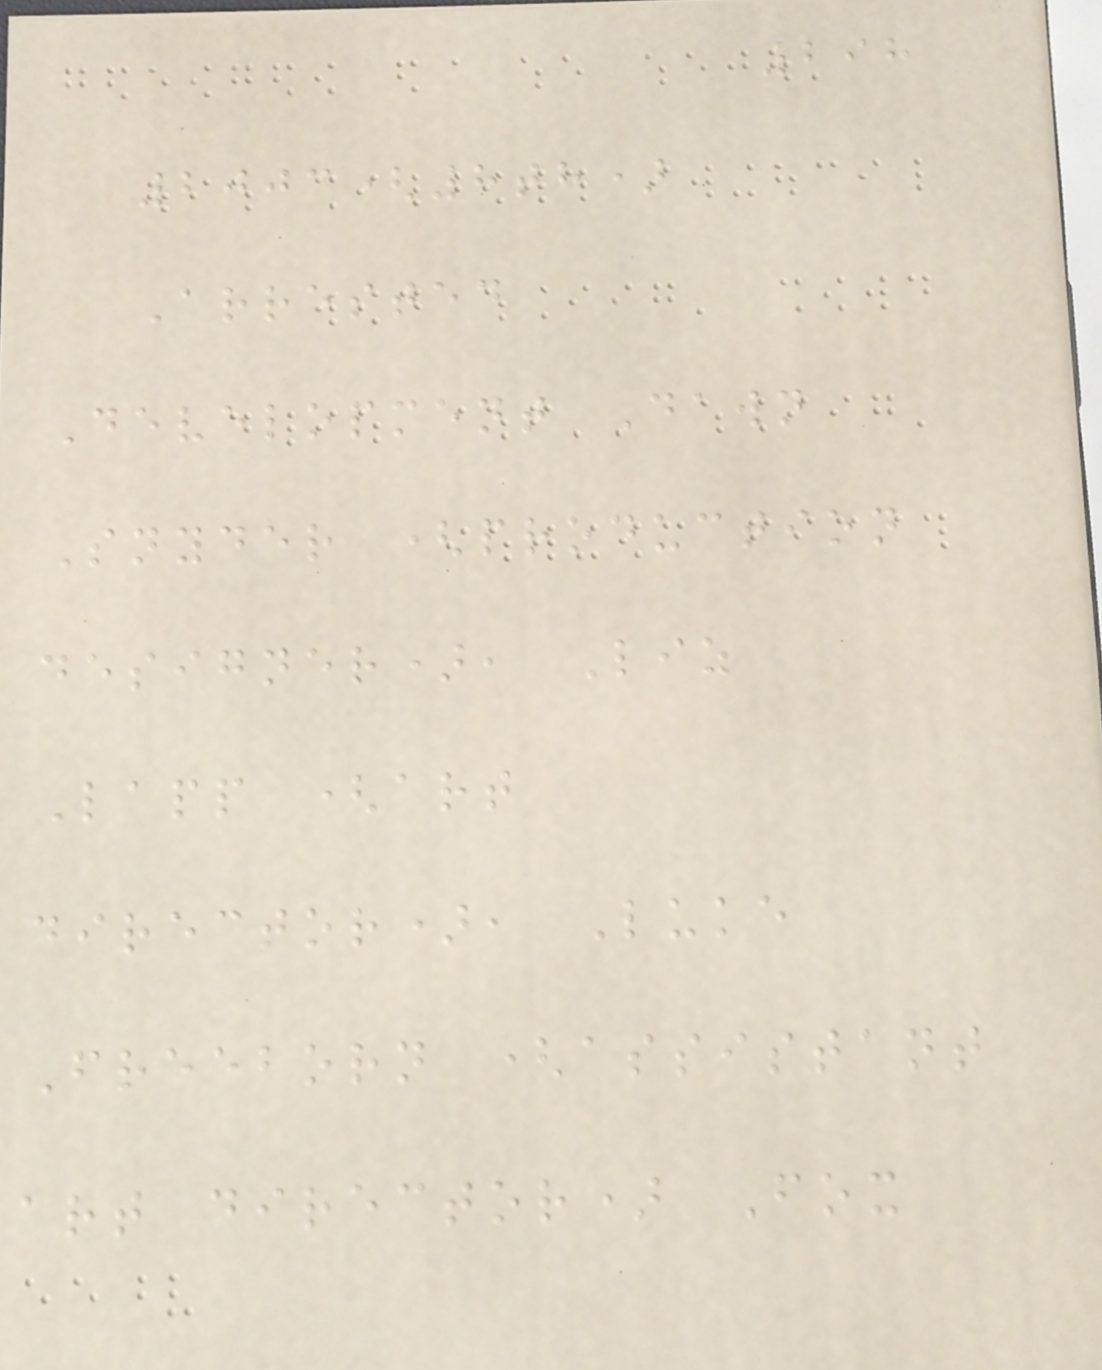298
2003(8th)
Arrested
Development Dawn
Snyder (production
designer), Liz
Lapp (art
director), Luke
Freeborn (assistant
art director) Fox
